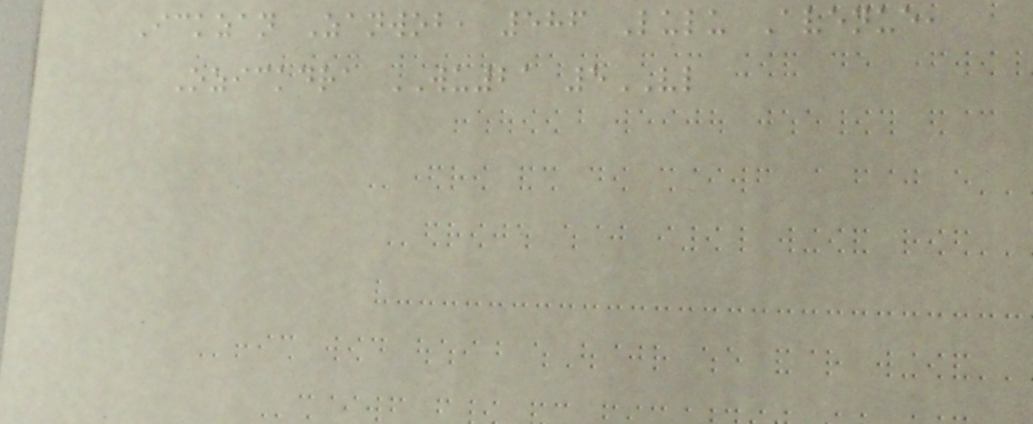Ickzan Zanwob, 586 Lulu Avenue,
Ozickdra WU21 5VL
